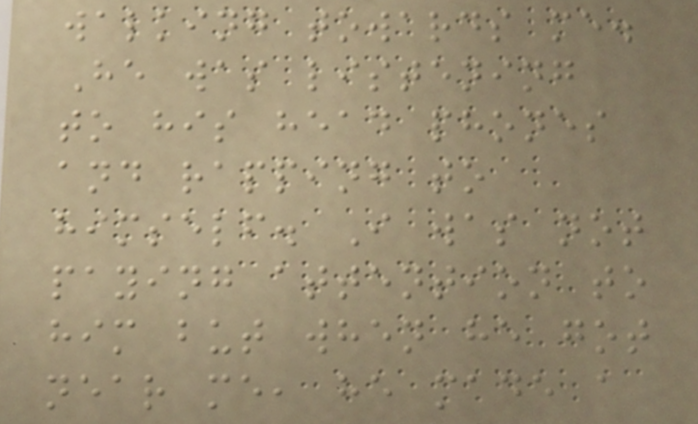walking towards me.
He was listening
to his head phones
and rapping to
himself. I was not
paying attention to
him but when he got
near me, he made a
